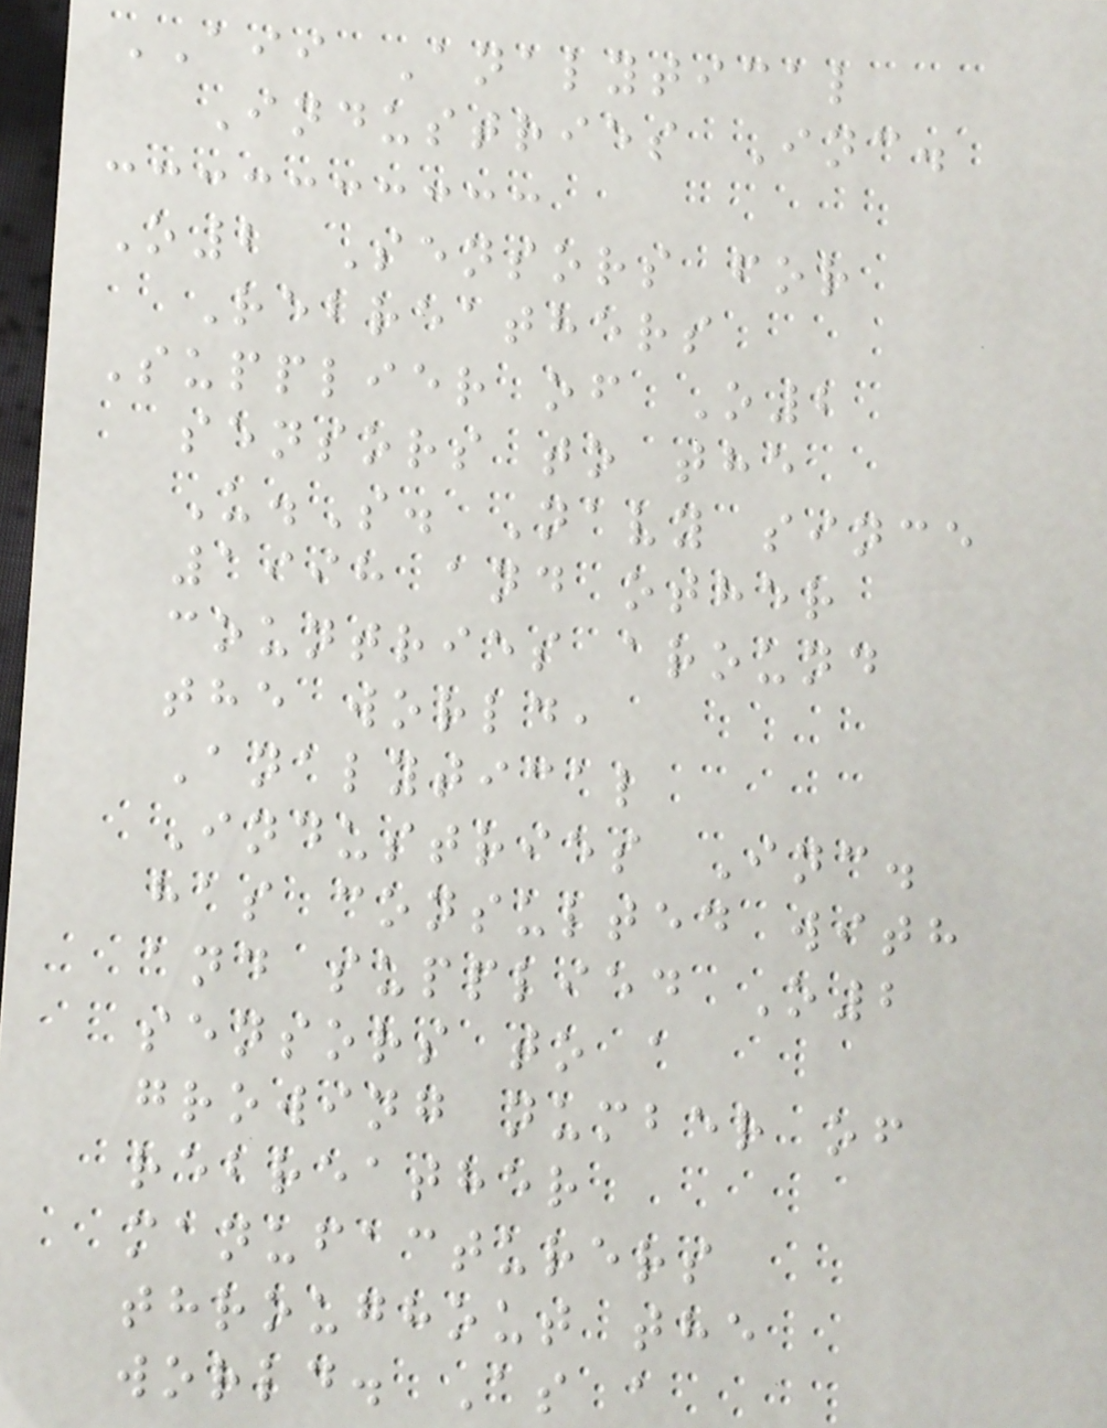AII Analytical
Industries Inc.
O2 Sensors for
Rebreathers
Supplier of O2
sensors to the
U.S. Navy since
1998 and other
countries around
the world,
Analytical
Industries Inc.
has consulted with
and supplied O2
sensors to a
growing number of
rebreather
manufacturers
throughout the
world. As a
